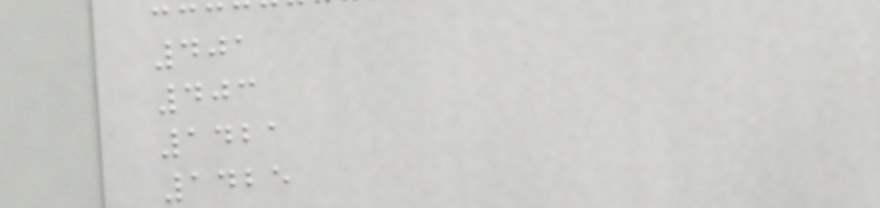401
403
1421
1425
